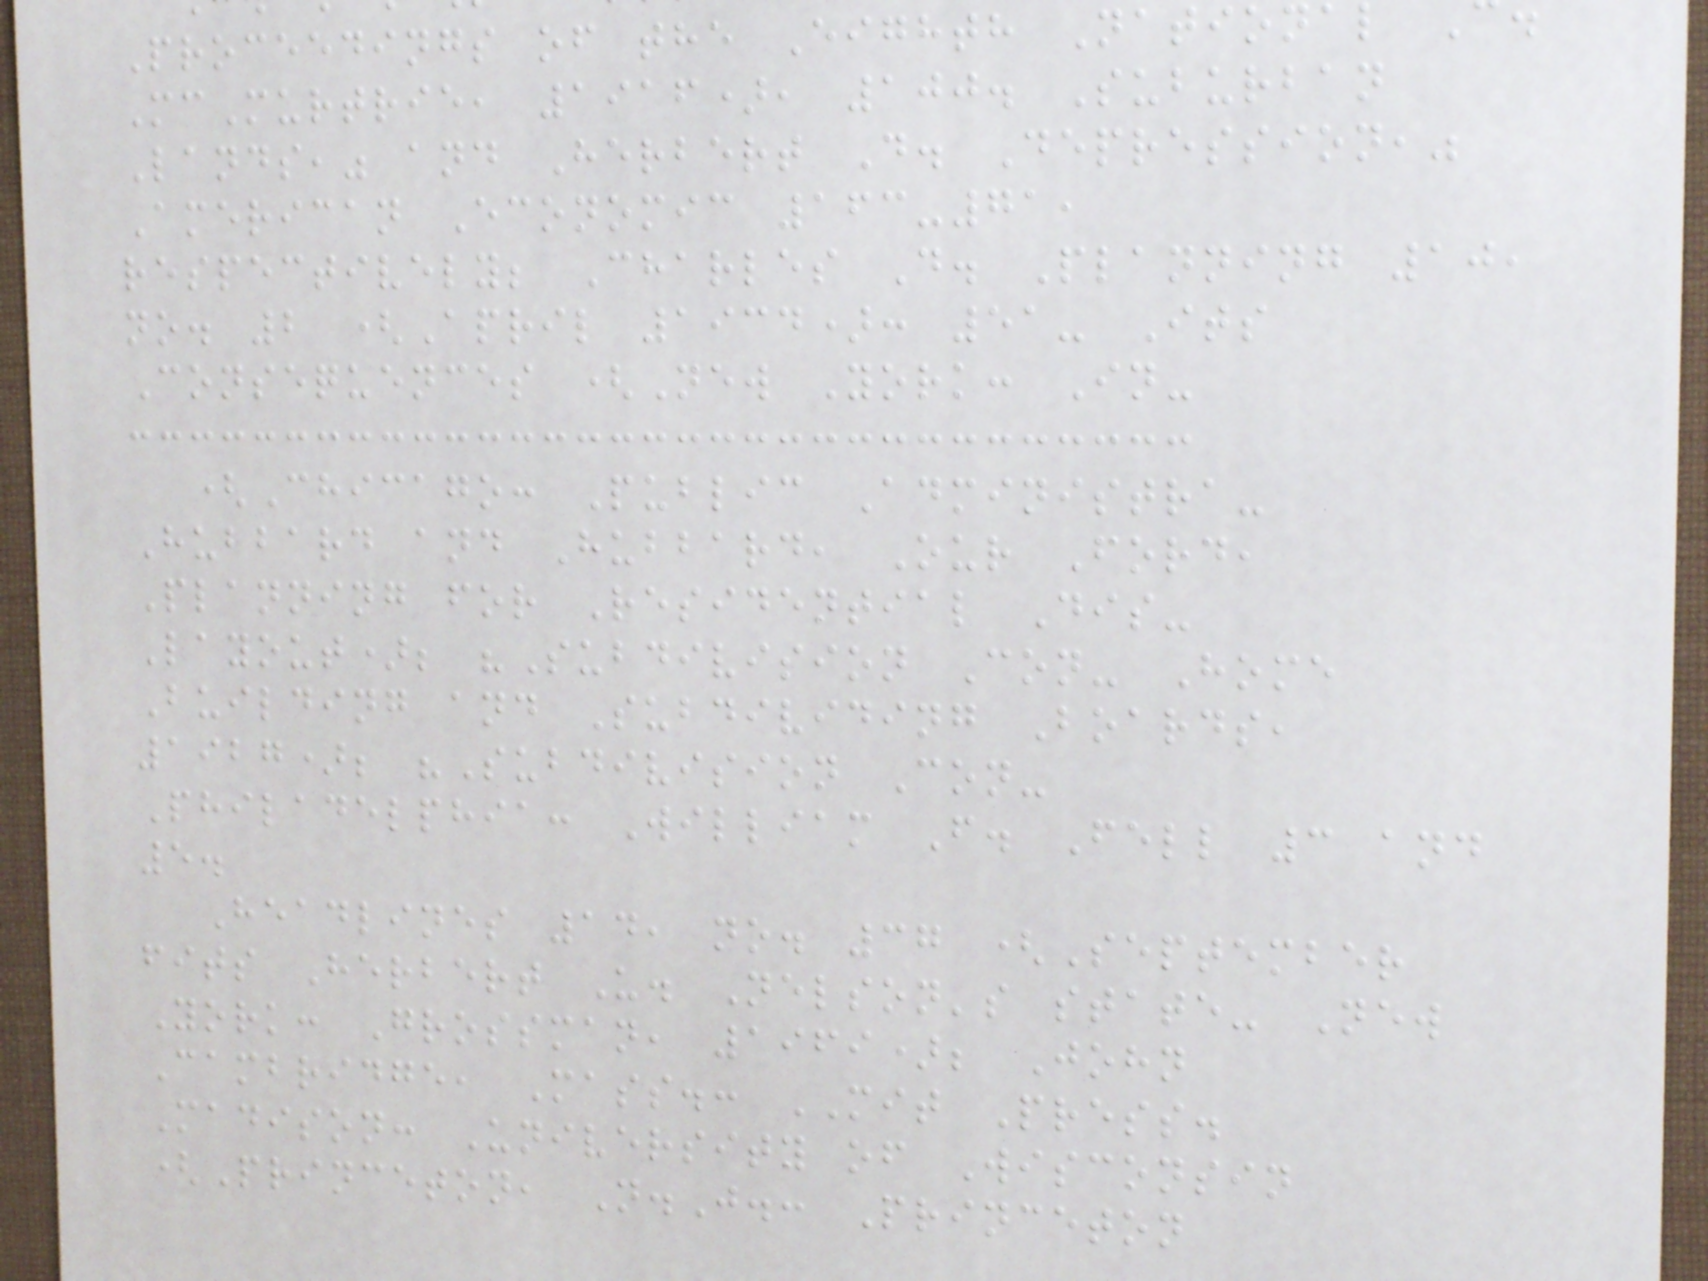Proceedings of the Eighth National
McMurtrie, 1916), 100. Suburban
Lands," and Herbert D. Depression,"
American Economic 163-71,
respectively; Charles D. Planning 10,
no. 2 (April 1934): 51- Its
Consequences (New York: In-
(Chicago: Public Administra-
Hubbard and Hubbard, Our Ford,
Planning for Residential Dis-
Layout); "Subdivision Con- Home
Building and Subdividing Boards,
1927); "Subdivision Con-
Philadelphia: William F. Fell 3 and
5.
Headlines 14, no. 37 (September
fits Herbert U. Nelson's state- New
York: Grossman, 1969); John
Cambridge, Mass.: MIT Press.
Madison: University of Wisconsin
(Princeton, N.J.: Princeton
